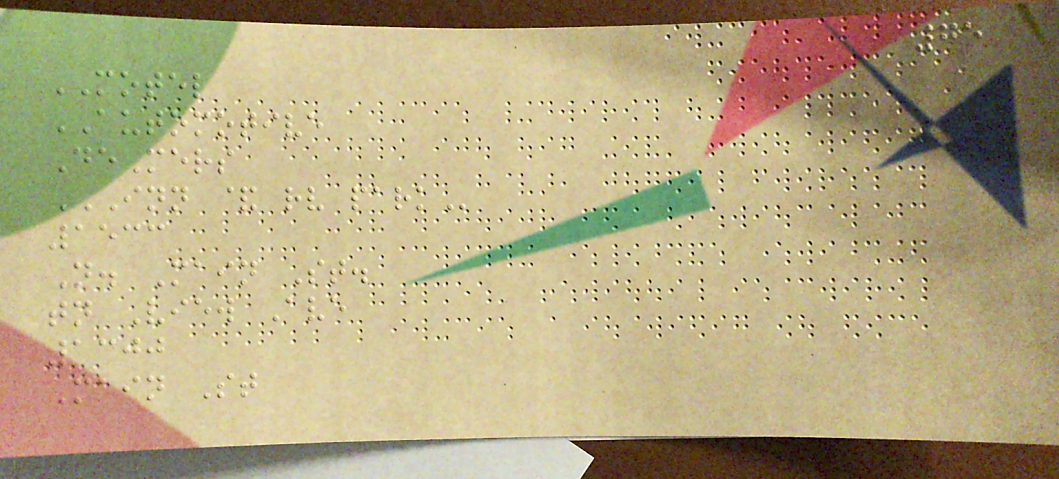75
MOTEL
AUTOMOTIVE
DeMers
INN & RV PARK
1533
N. Main St.
tn View Ave
1300
Main St
